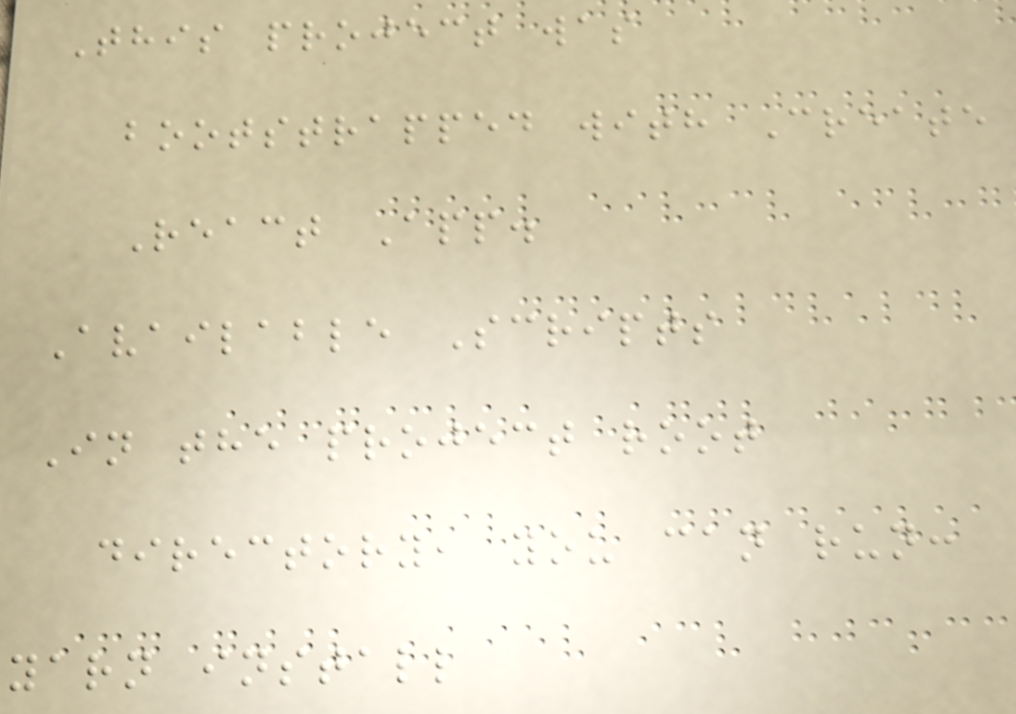This project was
bootstrapped with Create
React App.
Available Scripts
In the project root
directory, you can run:
yarn install
